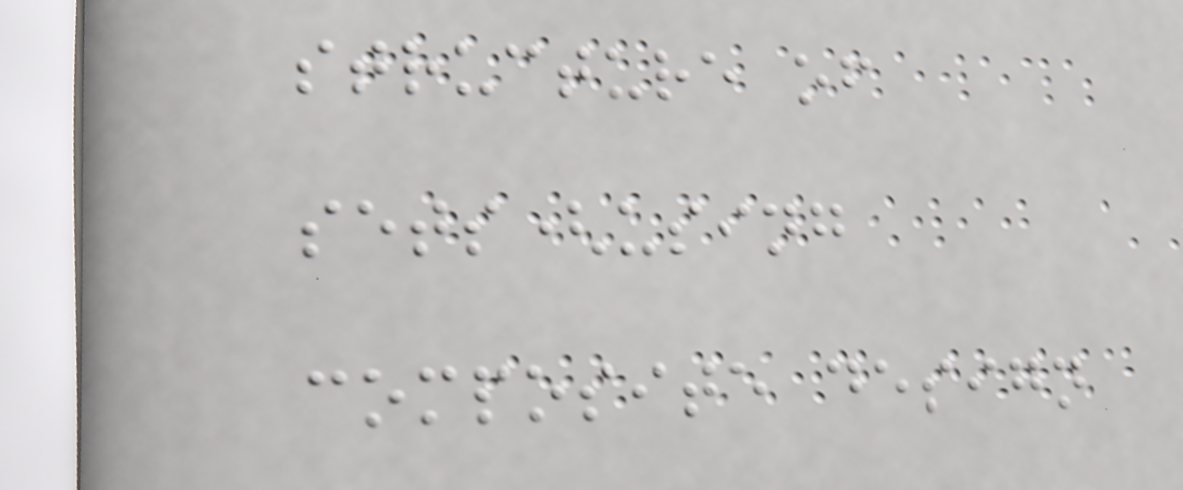structure of
sets(using
composite design
